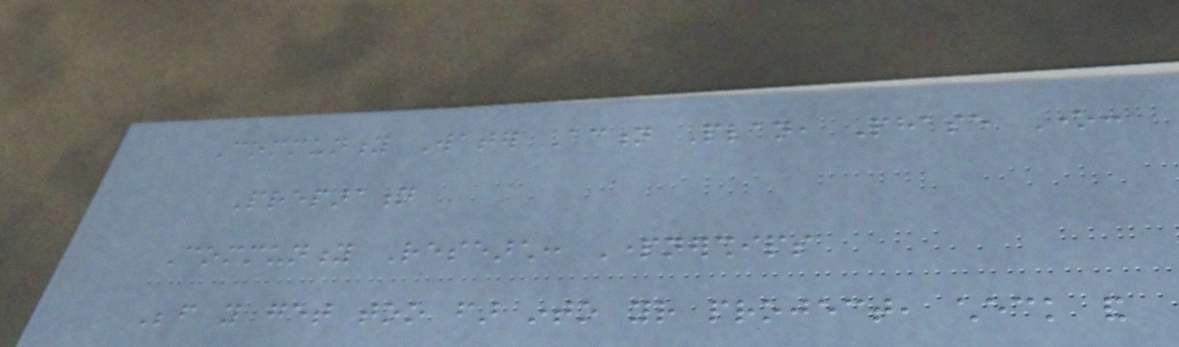Community Water Action Plan, Phase One:
Preparation
Community Research: Partnerships
Before you get too far into your project, check and
